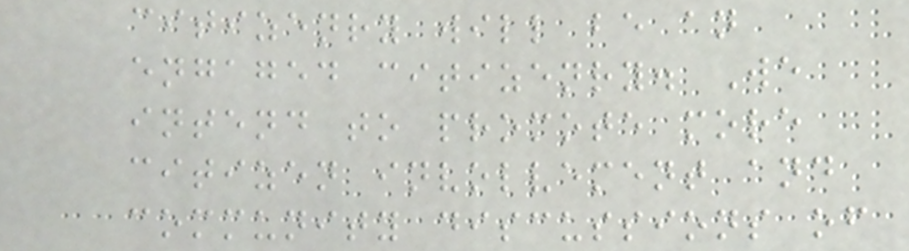citizenry will be an
engaged citizenry. We
intend to promote more
citizen involvement and
community discussions of
